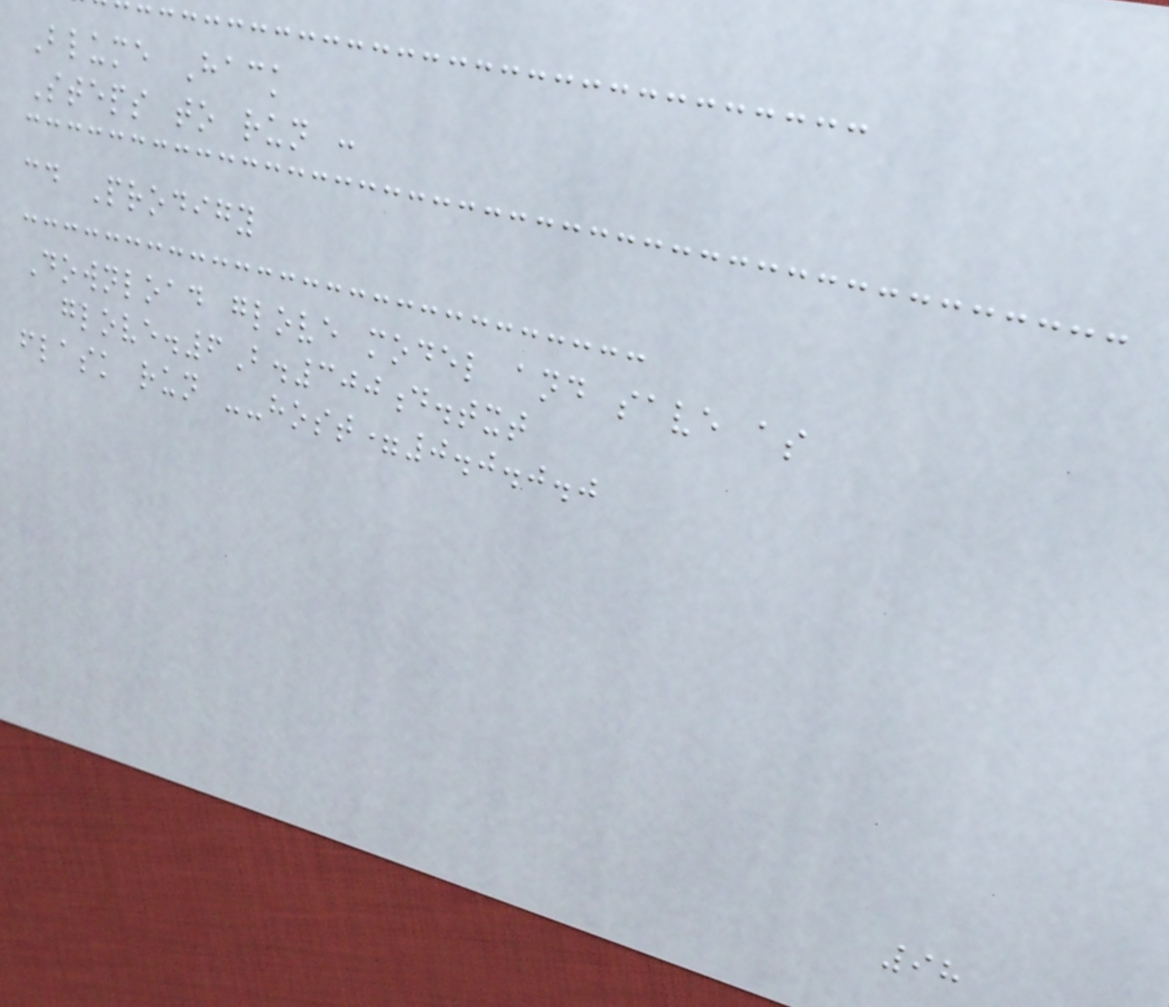Blume Hack
Steps to run :
cd Prodigy
Download glove model and save as
glove.6B.300d.txt
flask run --host=0.0.0.0
98
